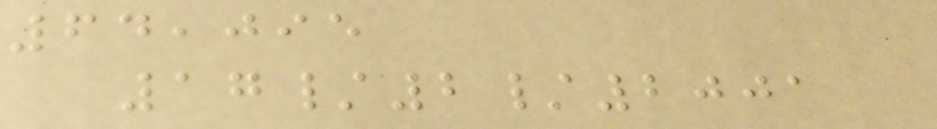64,095
17/2/2001
